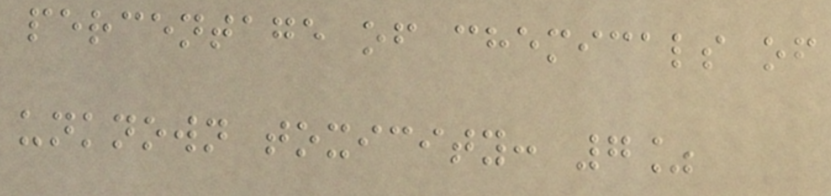percentage of chemicals of
unknown toxicity: 7%
